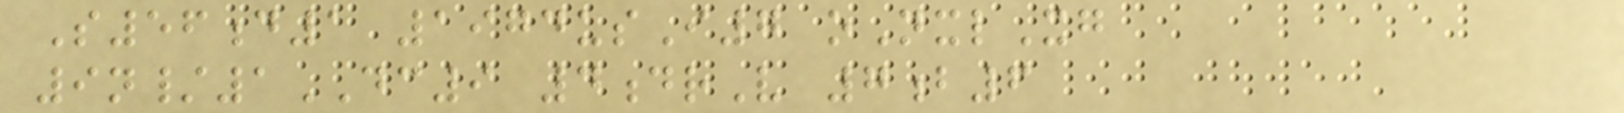S56d1 1974usI7 oNxlXg
9n/1DC9 4drV 7b6
